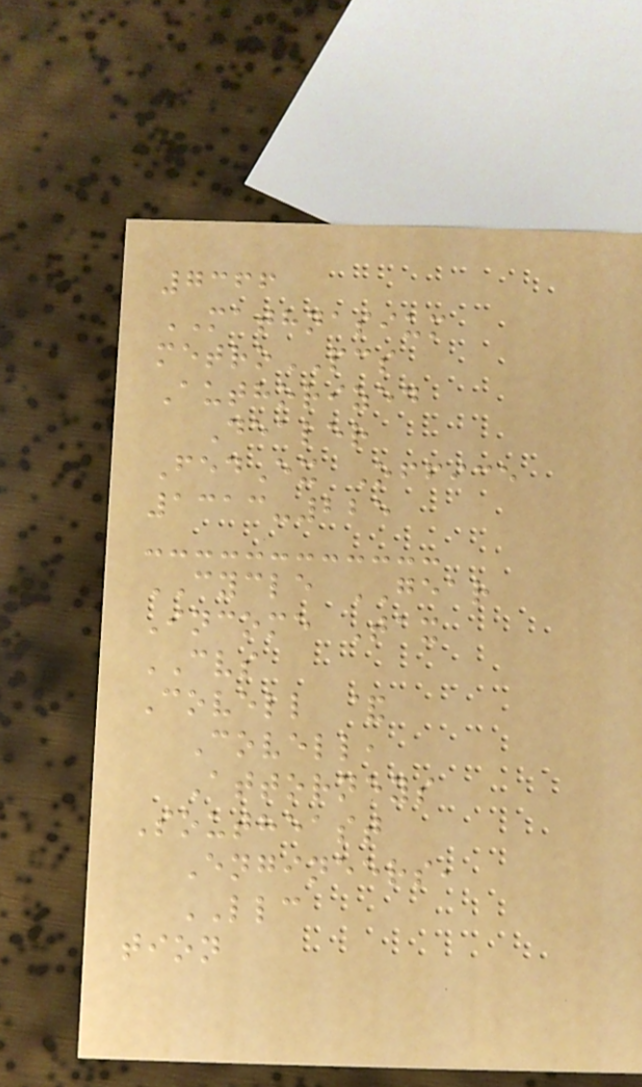7366
MATHNASIUM
metroPCS
Authorized
Dealer
FedEx Office
1313-225
CYCLE GEAR
Income Tax
CVS
Covell &
Covell,
Attorneys
Southeast
Engineers,
LLC
tion
